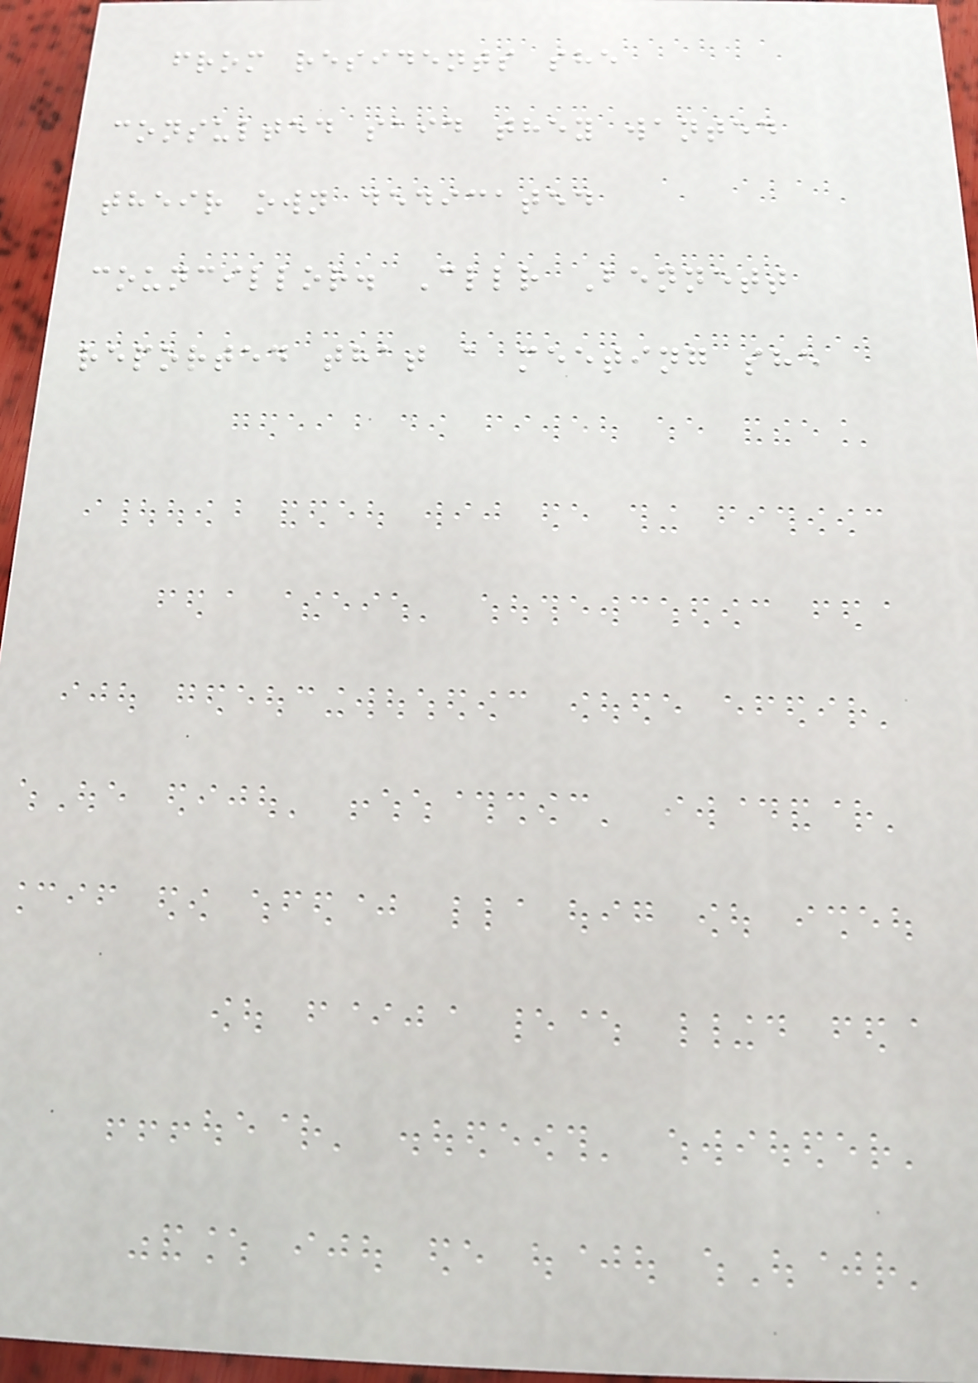from residents she
consulted said they wanted
their own dedicated
councillor. Cllr Bennett
reported that a meeting she
